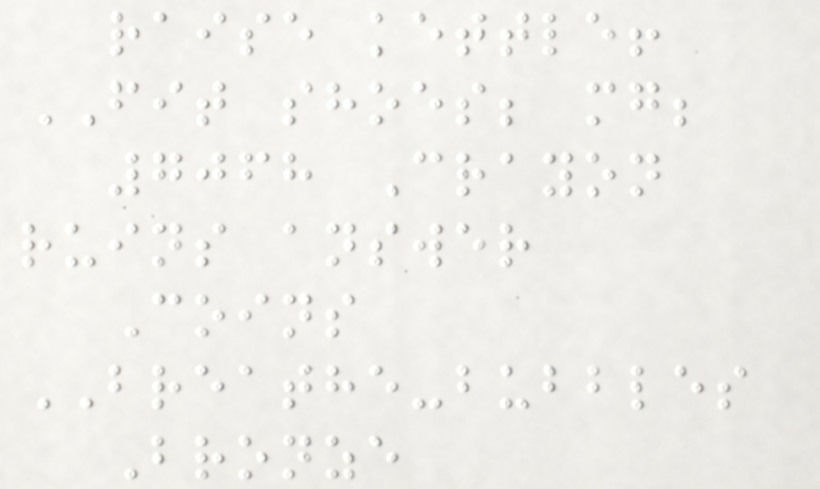raise kettle!
FIT shoes; mg;
7068 Crayon
ruins answer
Coins
BREATHE-bubbles
Bronze
